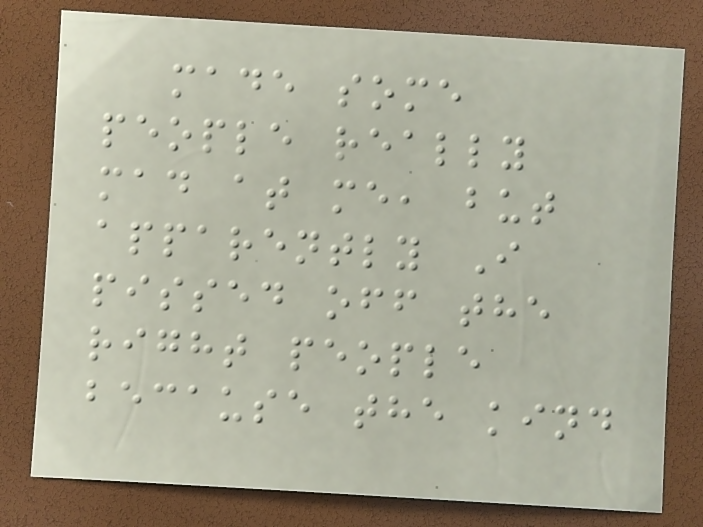made some
people really
mad at me, but
apparently I
pissed off the
right people
because the kind
